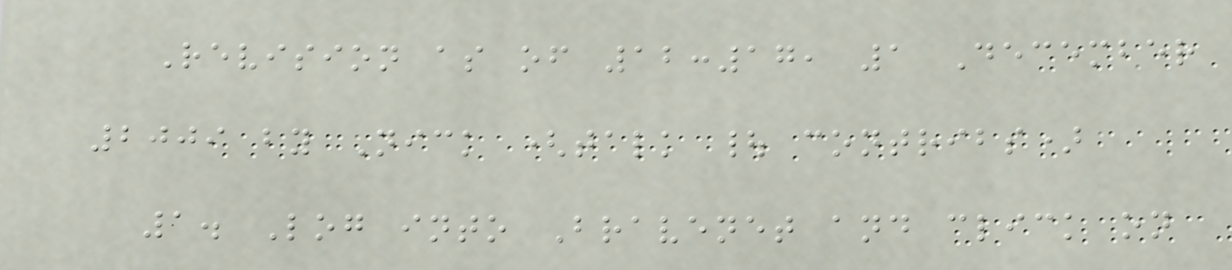Revision as of 12:17, 1 December
2009 by Nick (talk | contribs)
1. Log into Bravenet and click on
